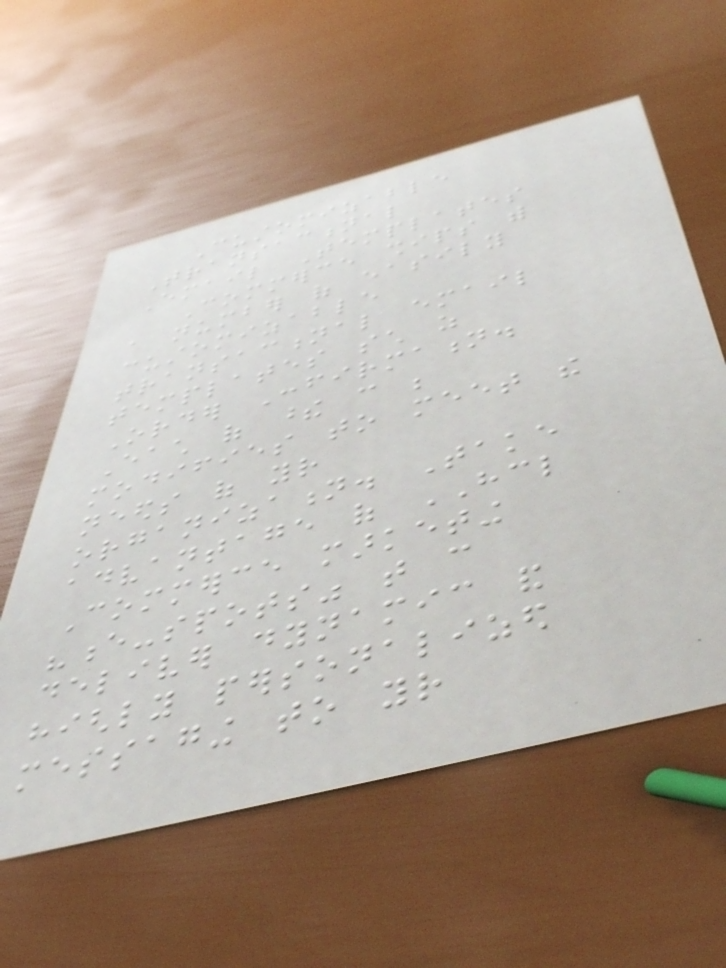Customizable
Transactional
Email Templates
Commerce ships with
a number of easily
customizable
transactional email
templates such as
Order Confirmation.
Each of these can be
modifies to meet the
needs of your
organization. Take
advantage of HCL
Commerce marketing
"e-spots" that can
deliver dynamic and
highly personalized
messaging to your
